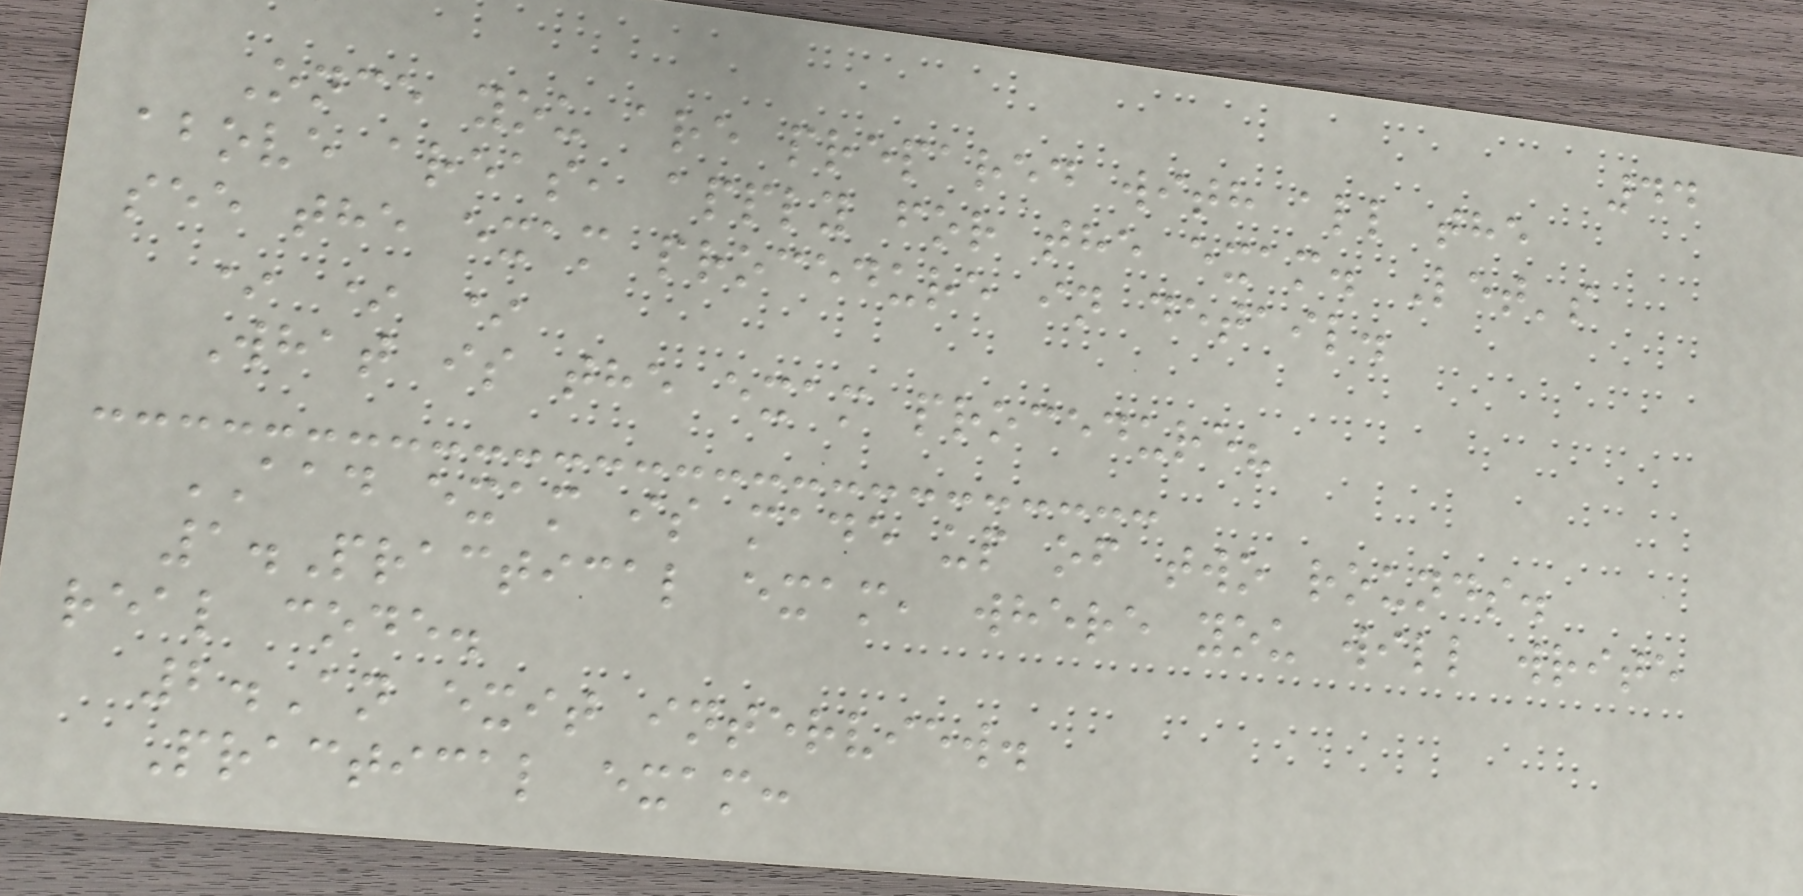44
Once you are prepared with all the
above areas, apply for the exam. Let's
see the exam procedure in detail.
* * *
What is the exam procedure?
AAD exam is made up of two rounds.
1.Practical exam, where you will write
real code.
2.An exit interview.
Practical exam:
